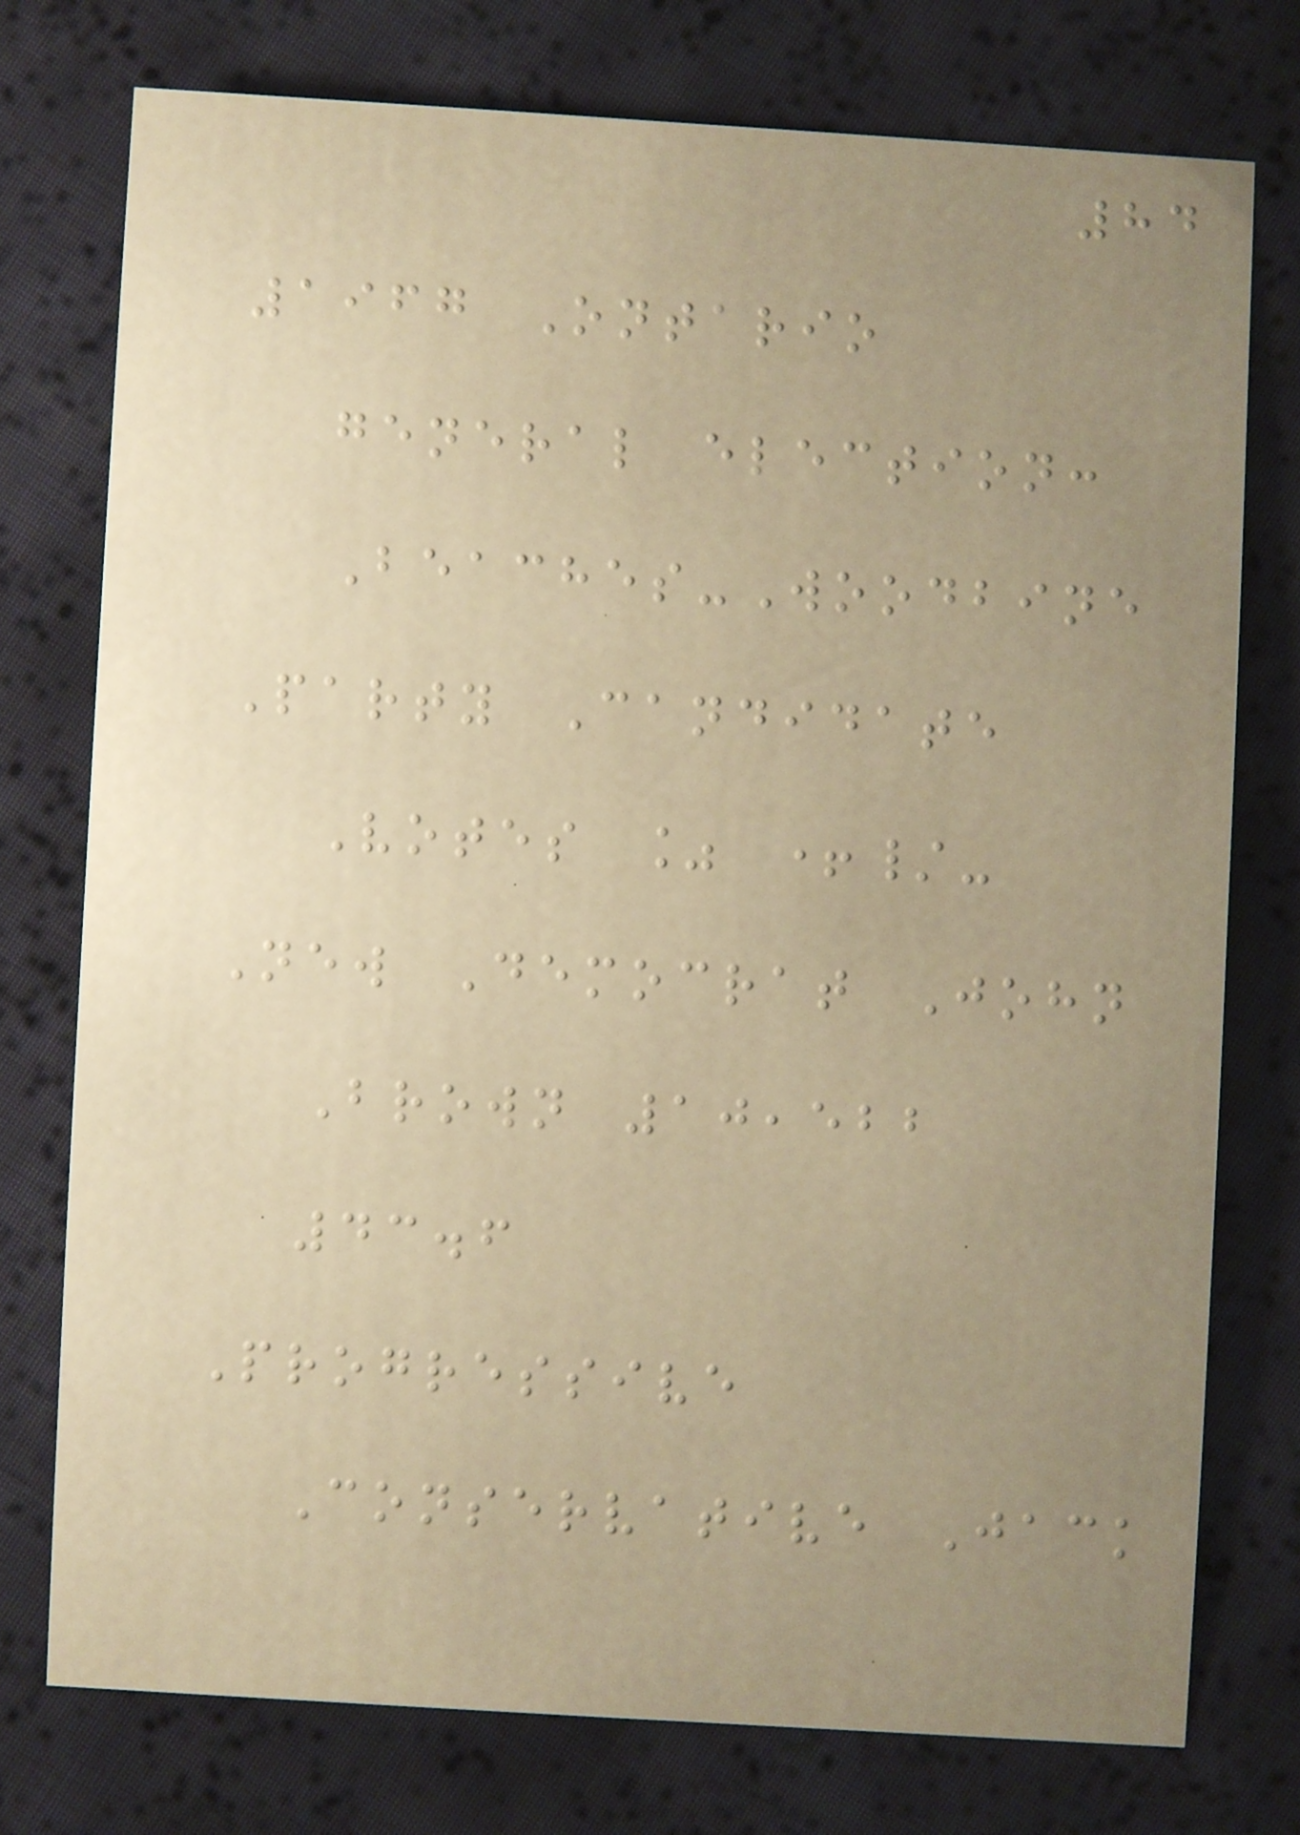84
1967 Ontario
general election:
Beaches-Woodbine
Party Candidate
Votes % +/-
New Democrat John
Brown 10,522
43.6
Progressive
Conservative Jack
